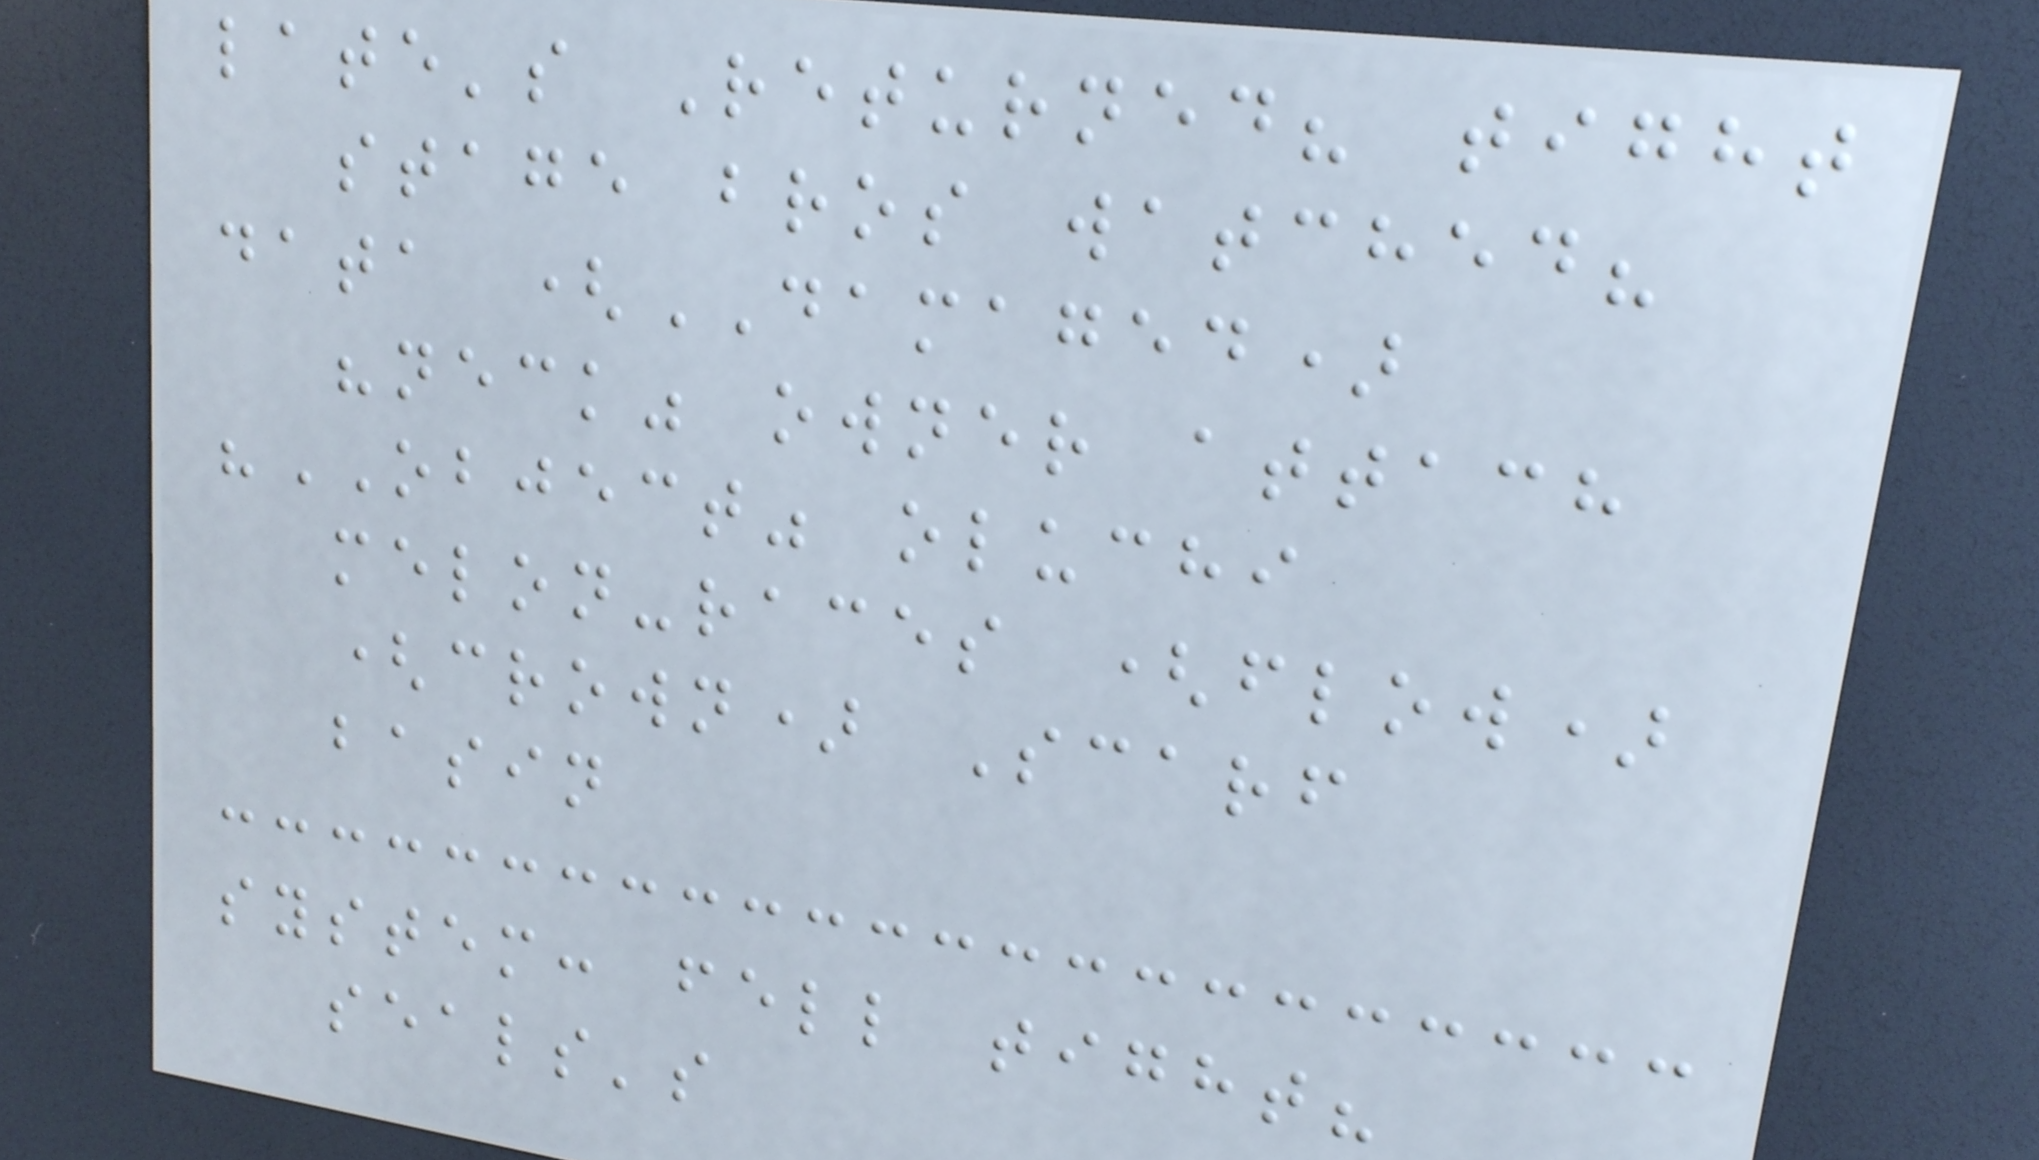late's Returned? tight
stage bros watched?
data (DAMAGED)
"neck" owner attach
"OBJECT" oluchi
melon-races (flow)
(crown) Scarf
basin
system: fell tight?
seals's
